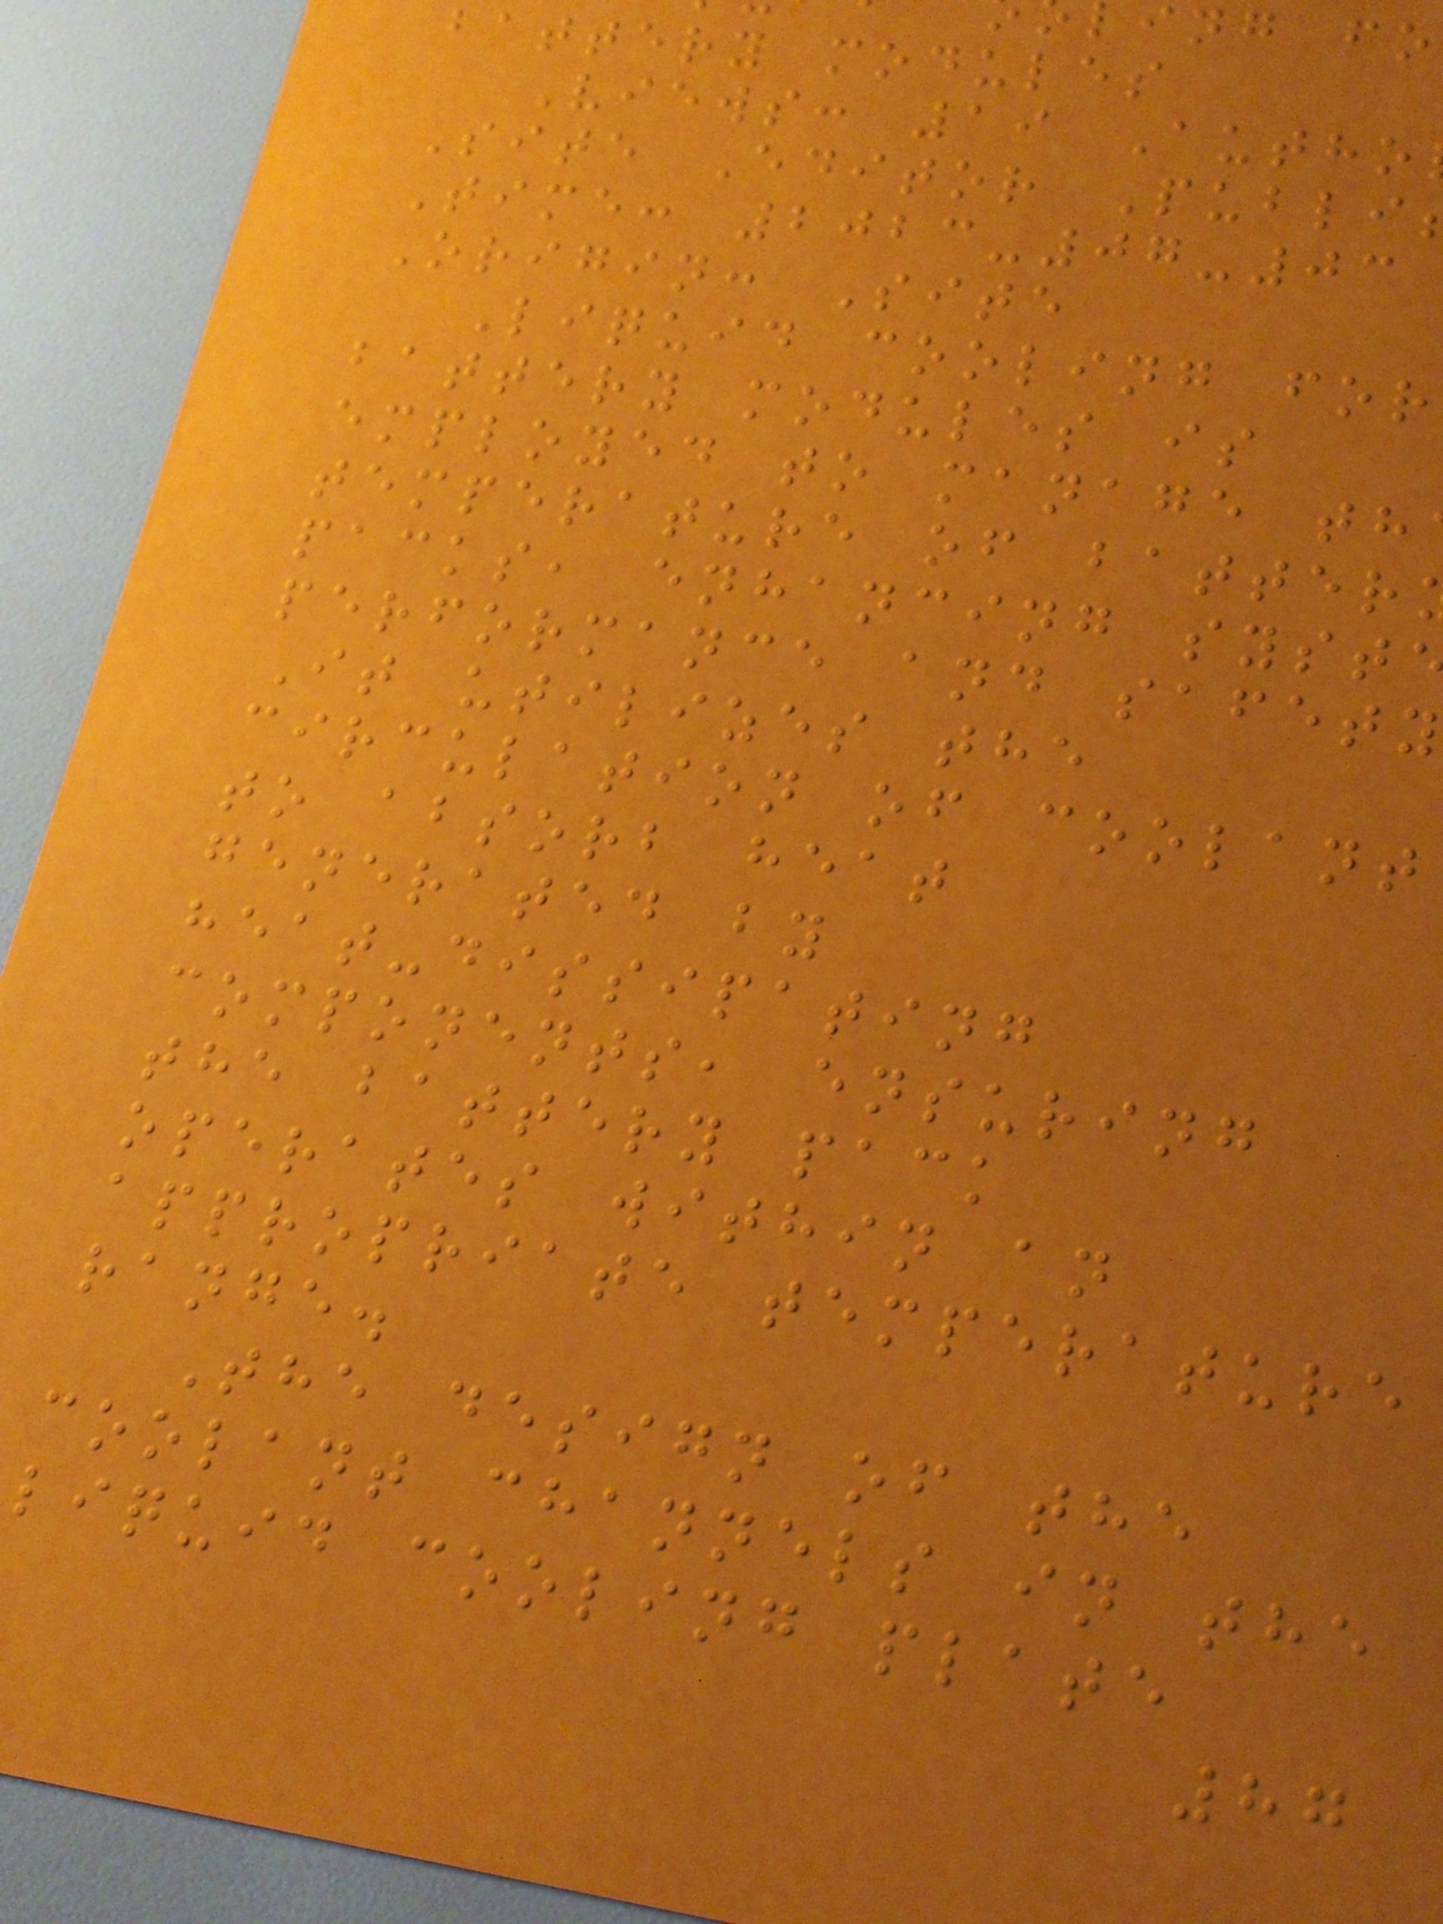ing fo
battery modules
Views: 19 Autho
Site Editor Publi
Time: 2023-07-03
Origin: Site
Liquid cooling for
battery modules is
employed to manage th
temperature of batter
packs, enhancing syst
performance and safety
It utilizes the
circulation of coolant
to absorb heat
generated by
heat-dissipating
components, ensuring
the battery pack
operates within an
appropriate temperature
range.
The design of the
coolant channels in the
liquid cooling plate
87
